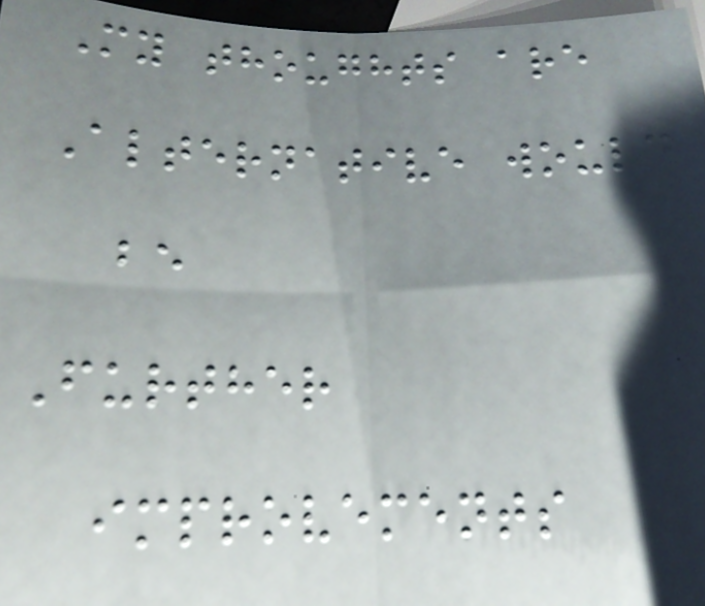My thoughts are
Alternative would
be
Further
improvements
